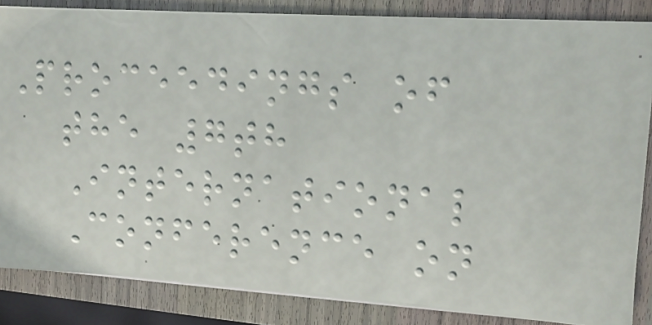Proceedings of
the 7th
International
Conference on
